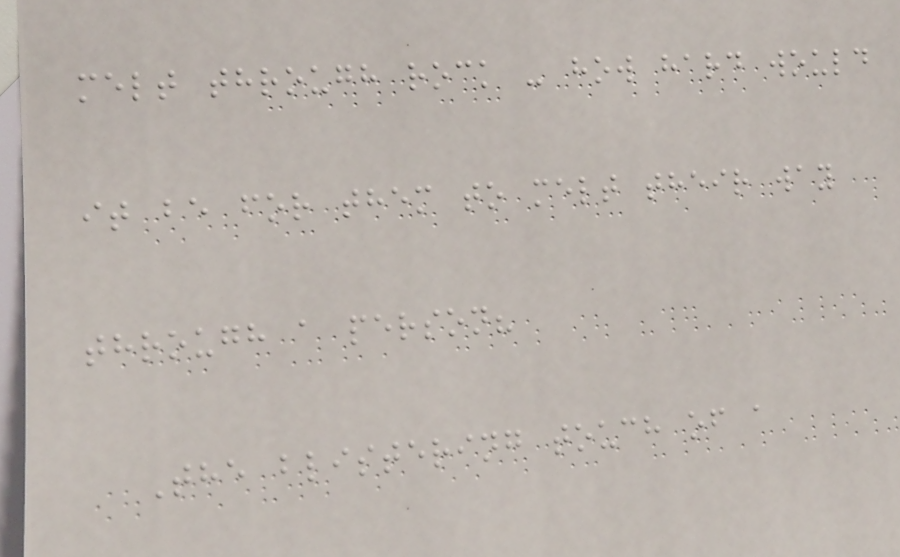melt through rock - how hard would
it be for them to melt their way
through a person?
The blistering touch of a
